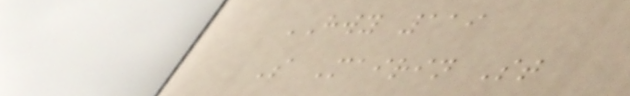HWY 119
S Mairin St
